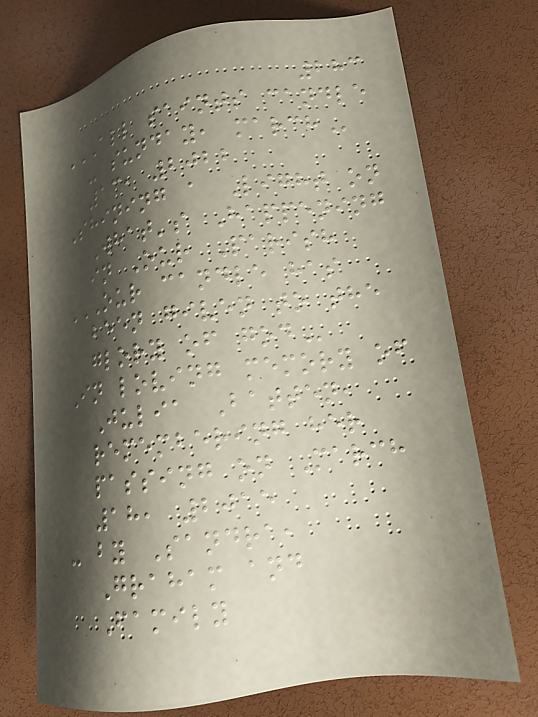283
ALL SAINTS CANDLE
- SUNDAY, MARCH
13, 2022
Shining a Light on
What's Happening
in Our Parish
OUR CANDLE HAS
BEEN GIVEN TO THE
GLORY OF GOD
In loving memory of
Julia Batten,
remembering her
passing on March
18, 2015
- by Sandra,
Graham and
Family
